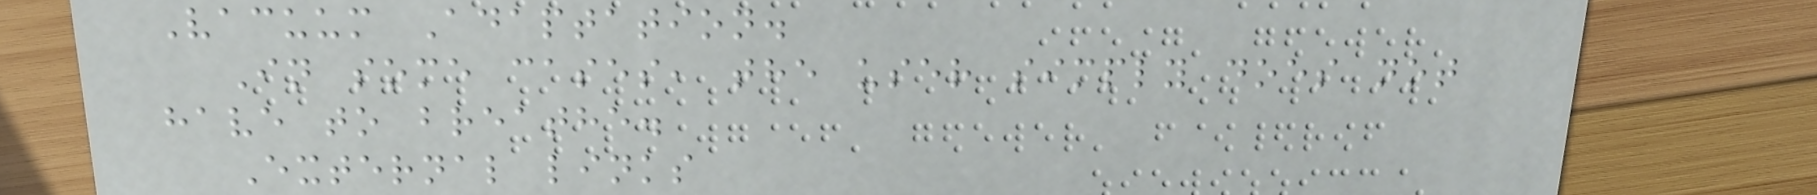Vacuum Adaptation.
In some cases, the user simply does not
have to breathe.
External links
